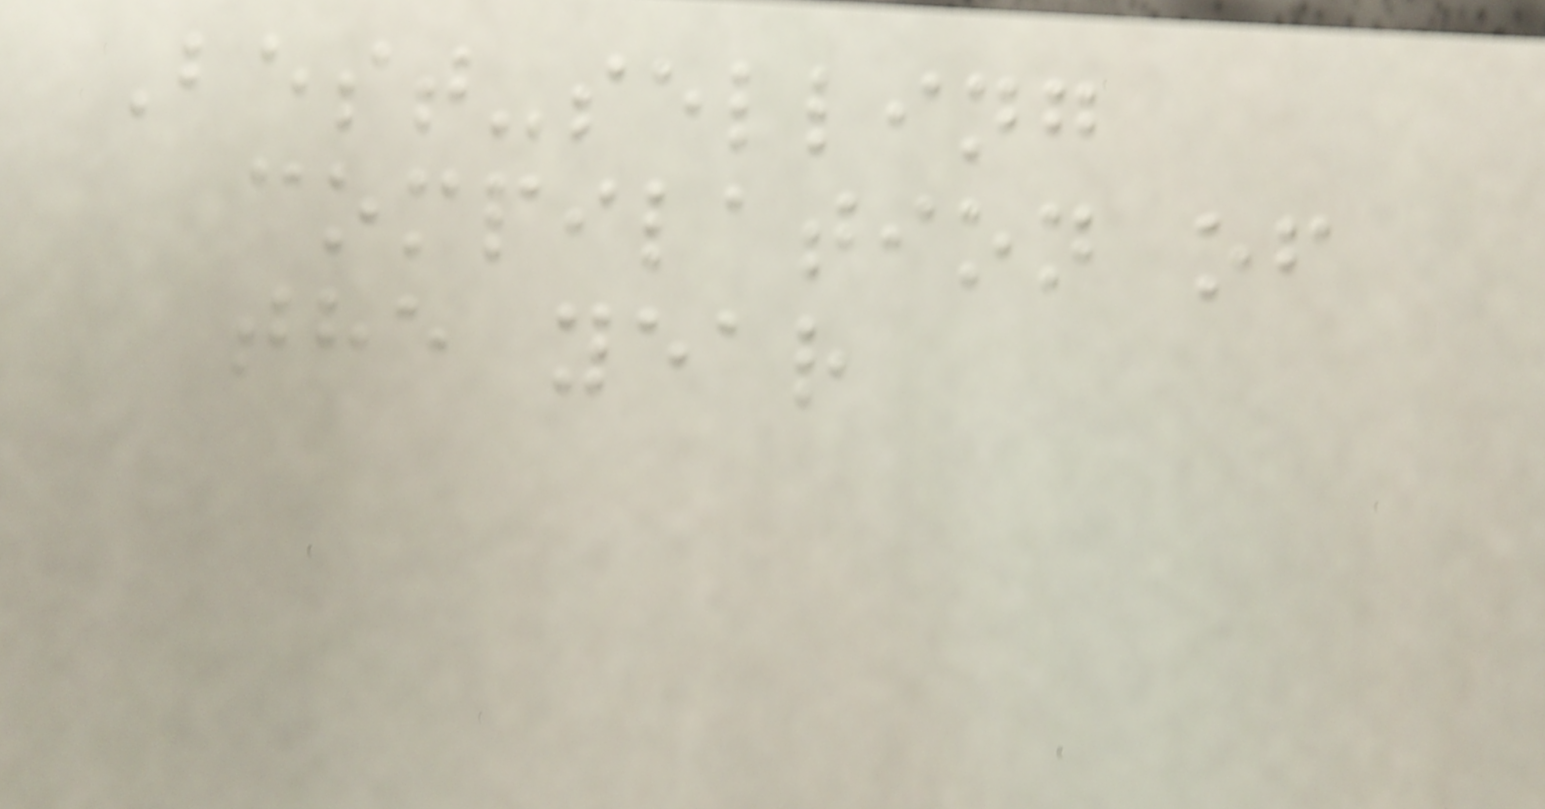Best-selling
compilation of
the year
